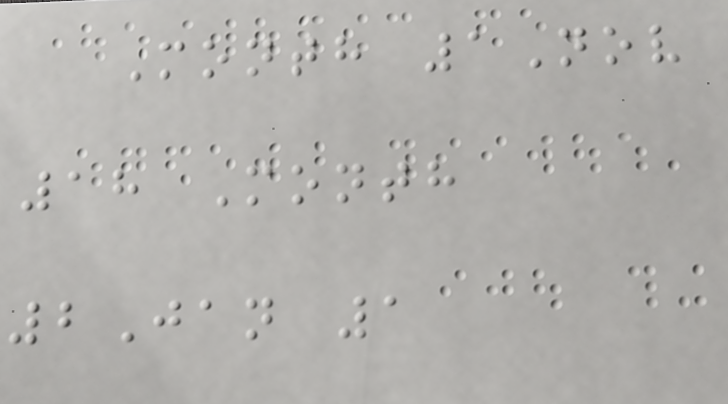Month 1Nov
18 Month
2Jan 1
